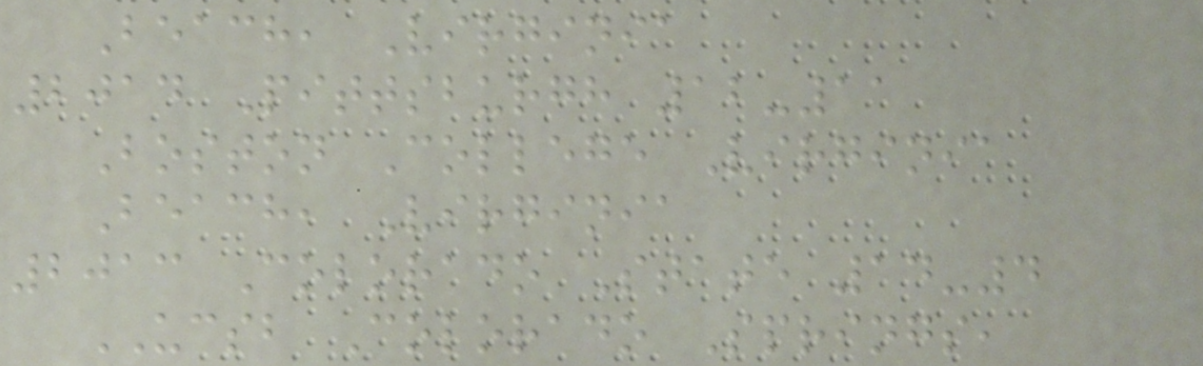Beach, Virginia
2014 Pittsburgh 12-11
Boston College Virginia
Beach, Virginia
2013 Colorado State 14-4
UCSB Colorado Springs,
